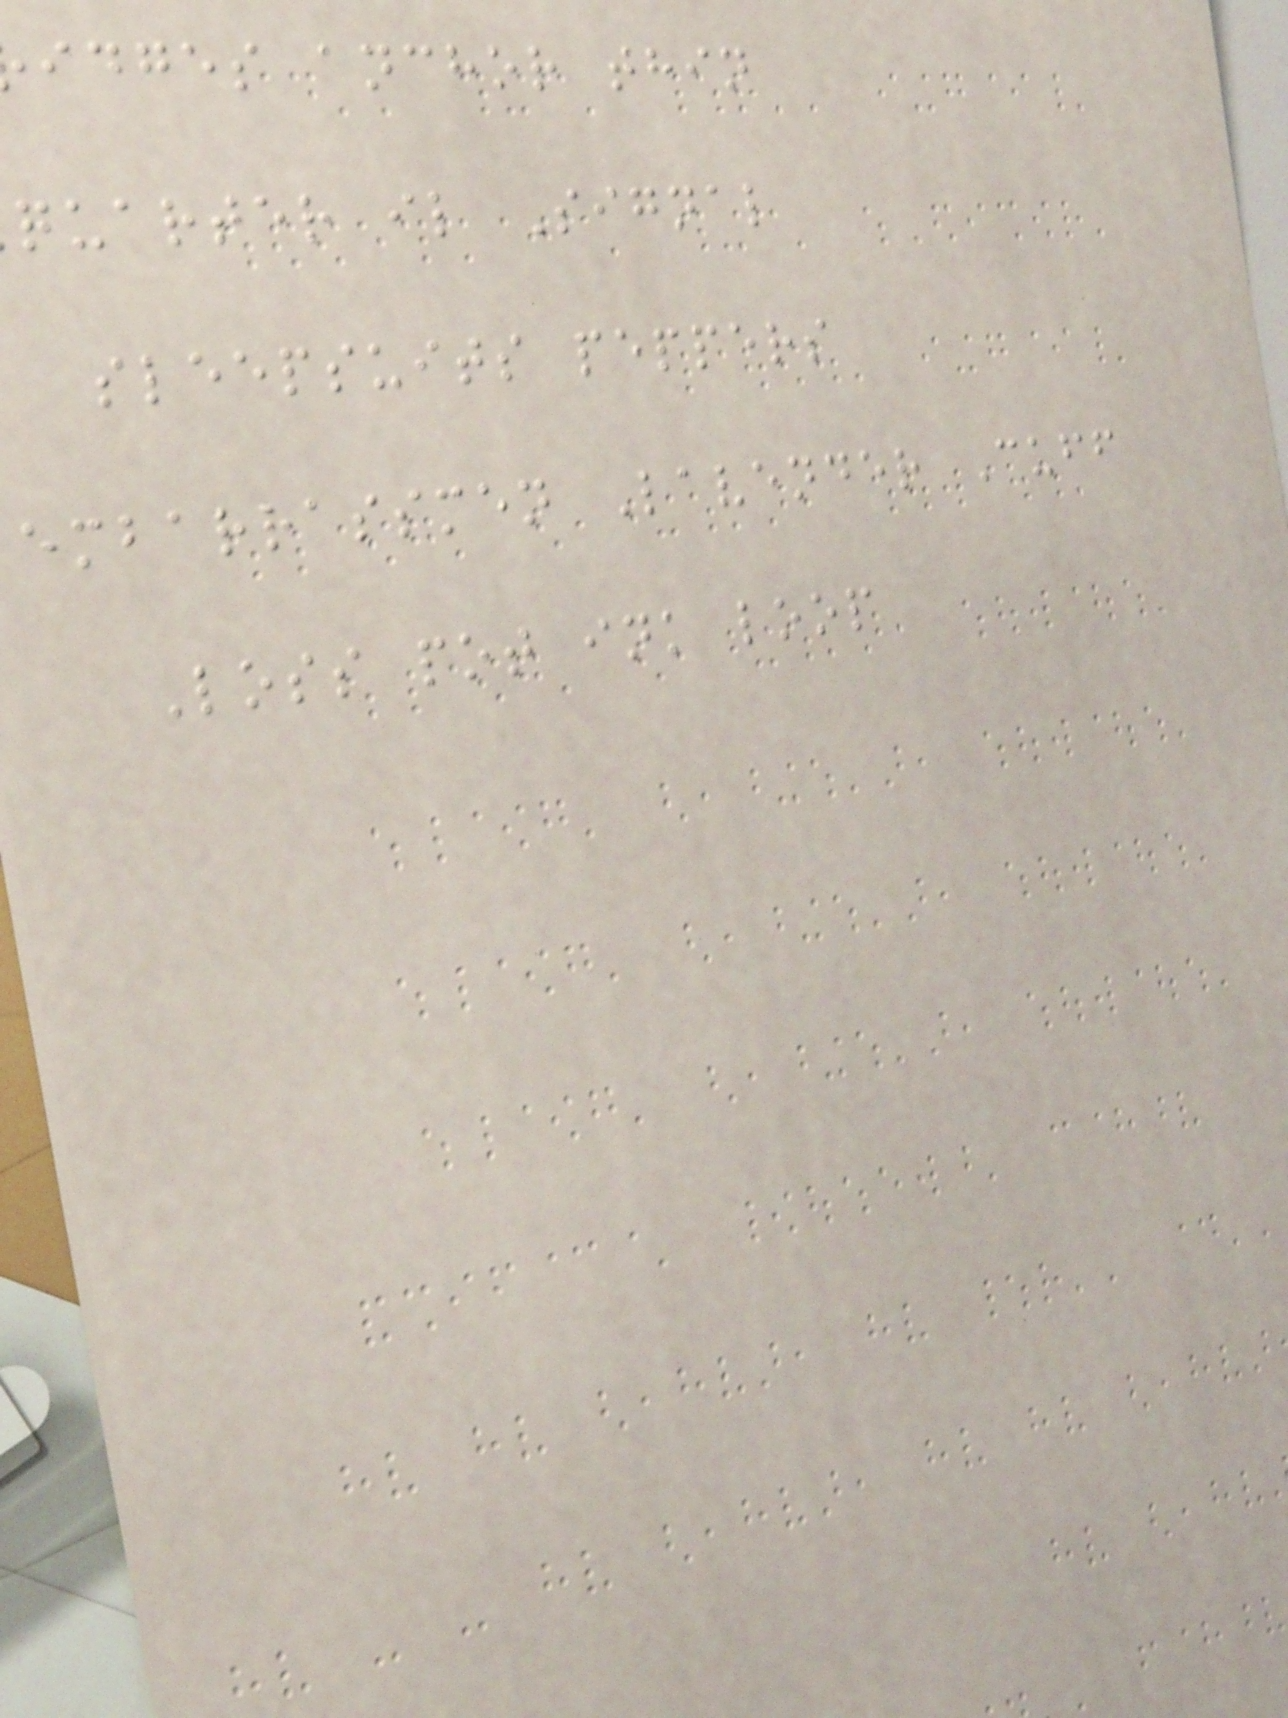idges anchor thin
quarter il Signal
sleepsuits peppers
embarrassmen Lavender Cuff
Loss pot ink loop
